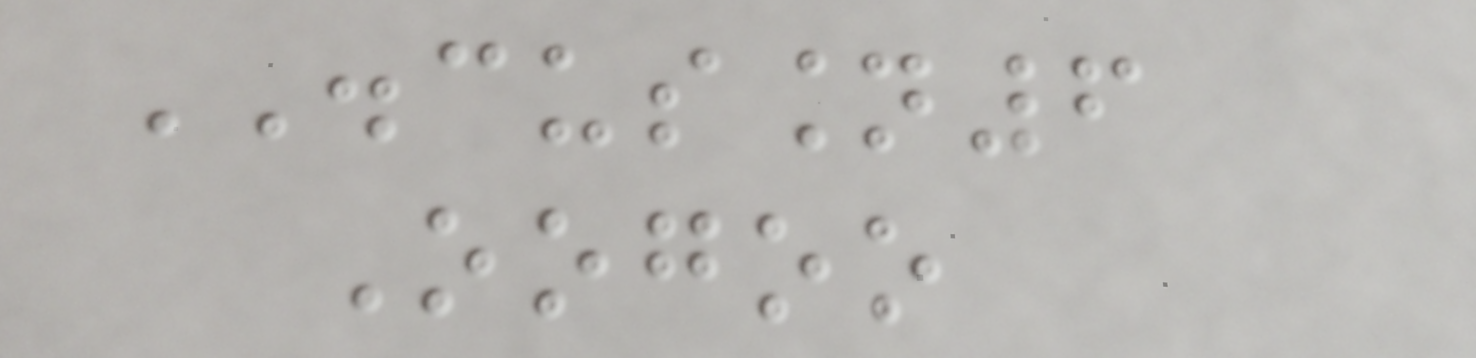DISCUSSION6
Oogoo
